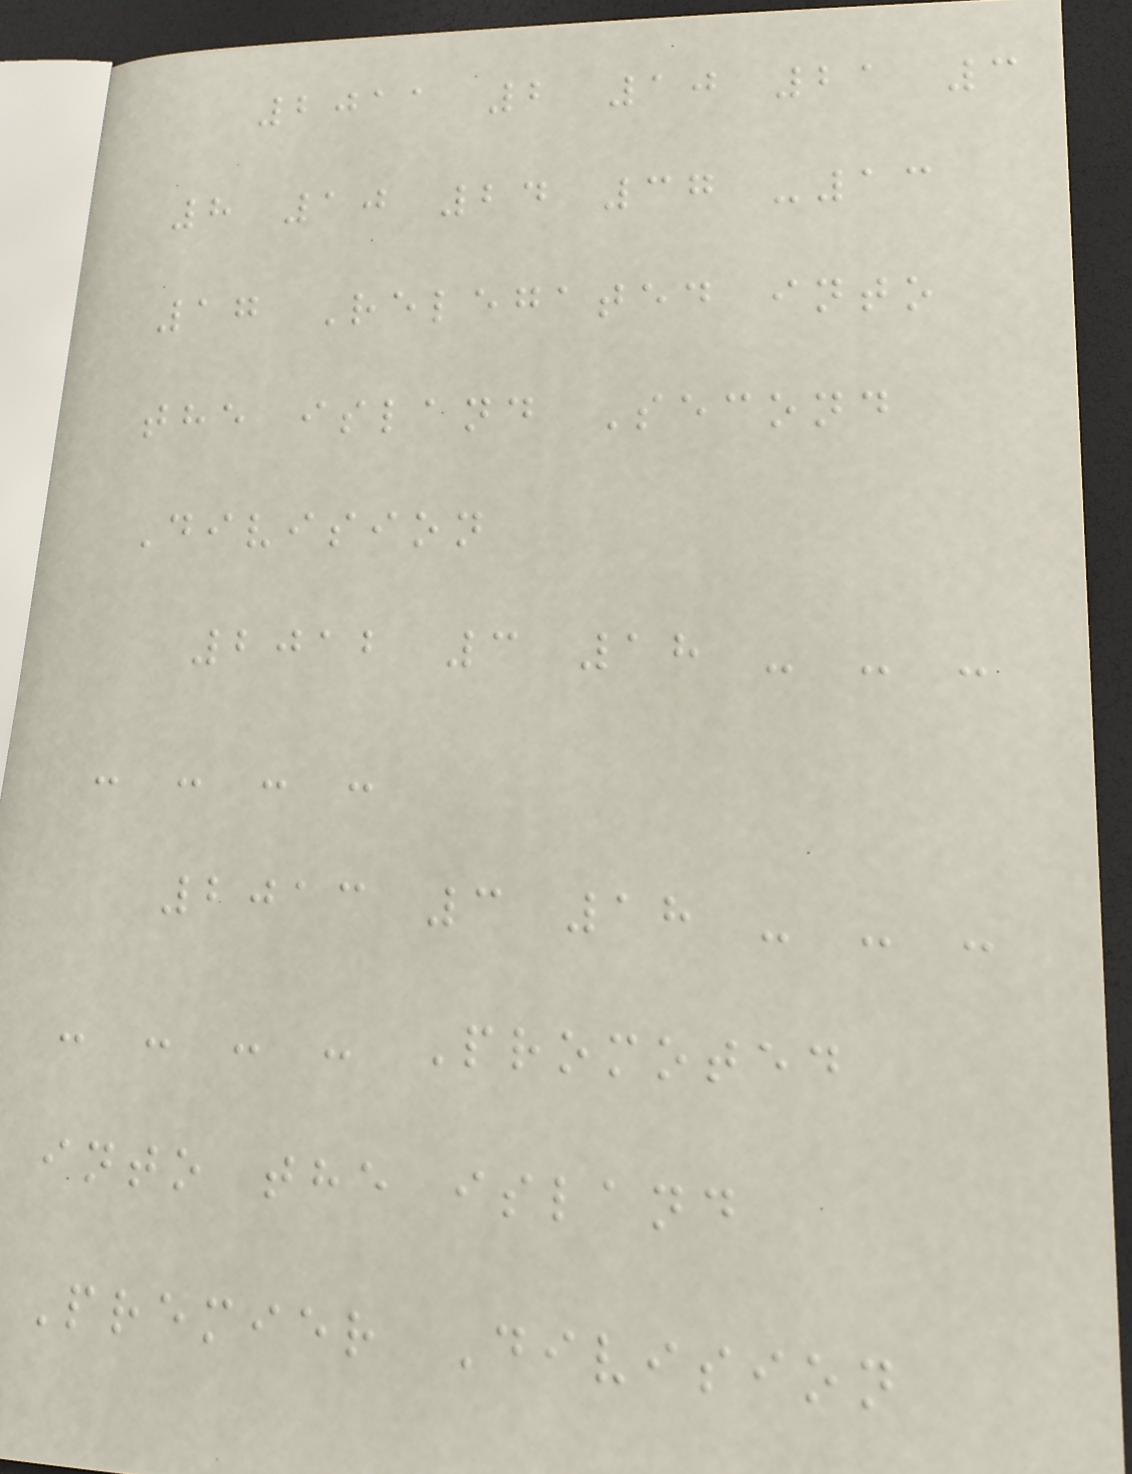2011 2 10 21 3
8 10 24 37 -13
17 Relegated into
the island Second
Division
2012 3 18 - - -
- - - -
2013 3 18 - - -
- - - - Promoted
into the island
Premier Division
